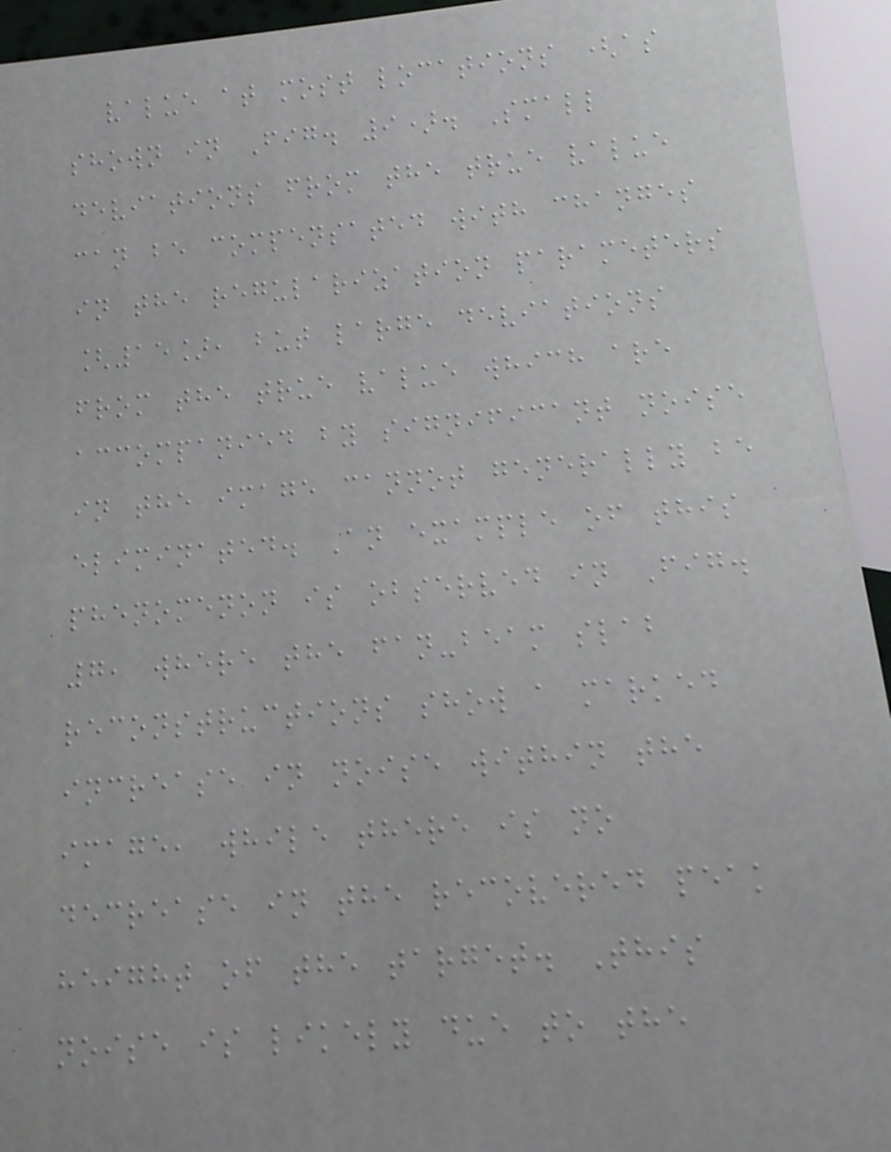value at most locations (as
shown in Fig. 9). Small
deviations from the true value
can be compensated with changes
in the regularization parameters
[15], but large deviations
from the true value which are
accompanied by significant noise
in the image cannot generally be
eliminated. An example of this
phenomenon is observed in Fig.
7, where the fan-beam slab
reconstructions show a marked
increase in noise within the
image, while there is no
decrease in the recovered peak
height of the target. This
noise is likely due to the
